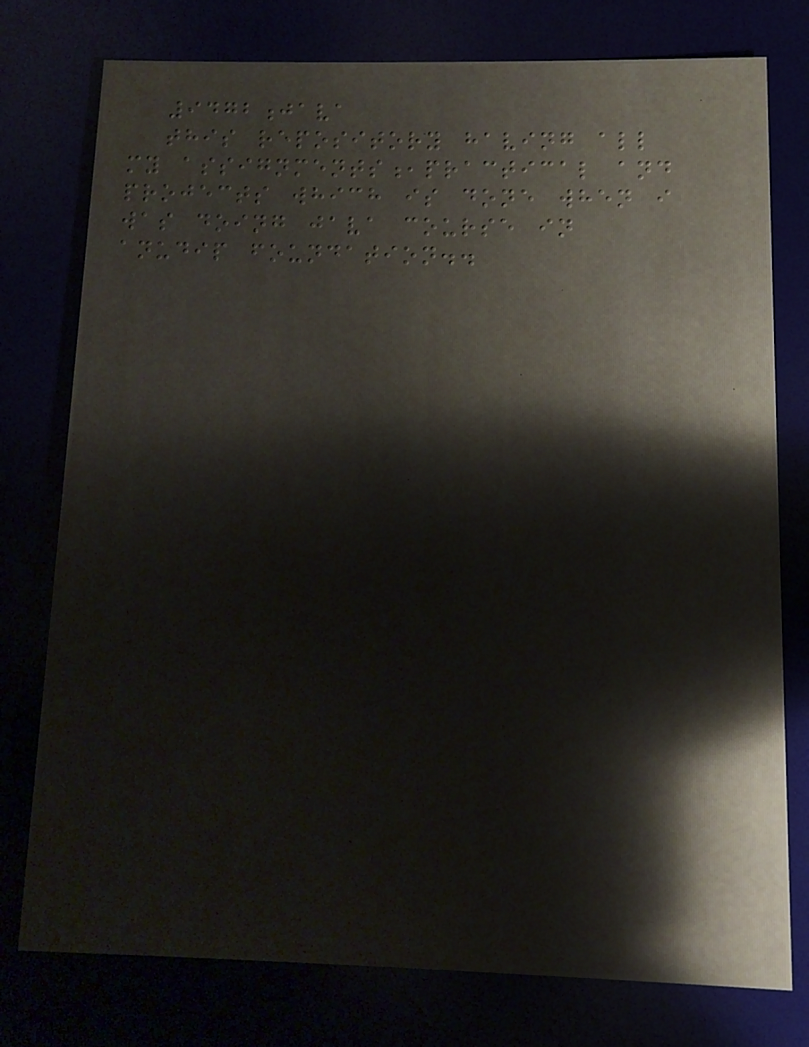9472java
this repository having all
my assignments,practical and
projects which is done when i
was doing java course in
anudip foundation..
